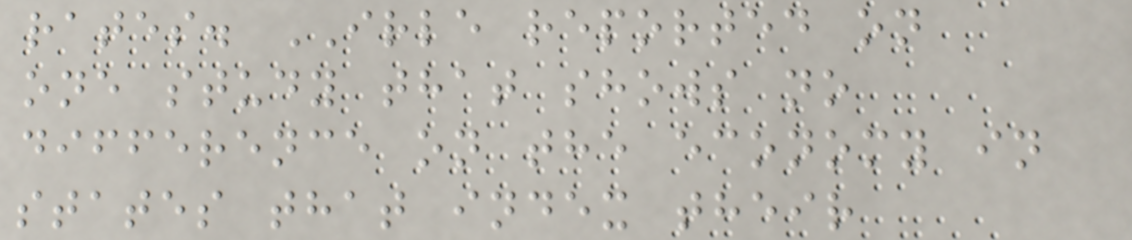rates. IRLE reported on
one study that shows no
difference on the economy in
states that index their
